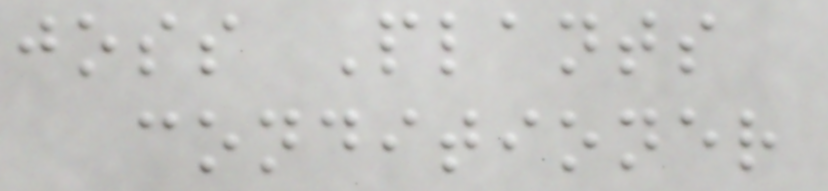joss Plants
conditioner
